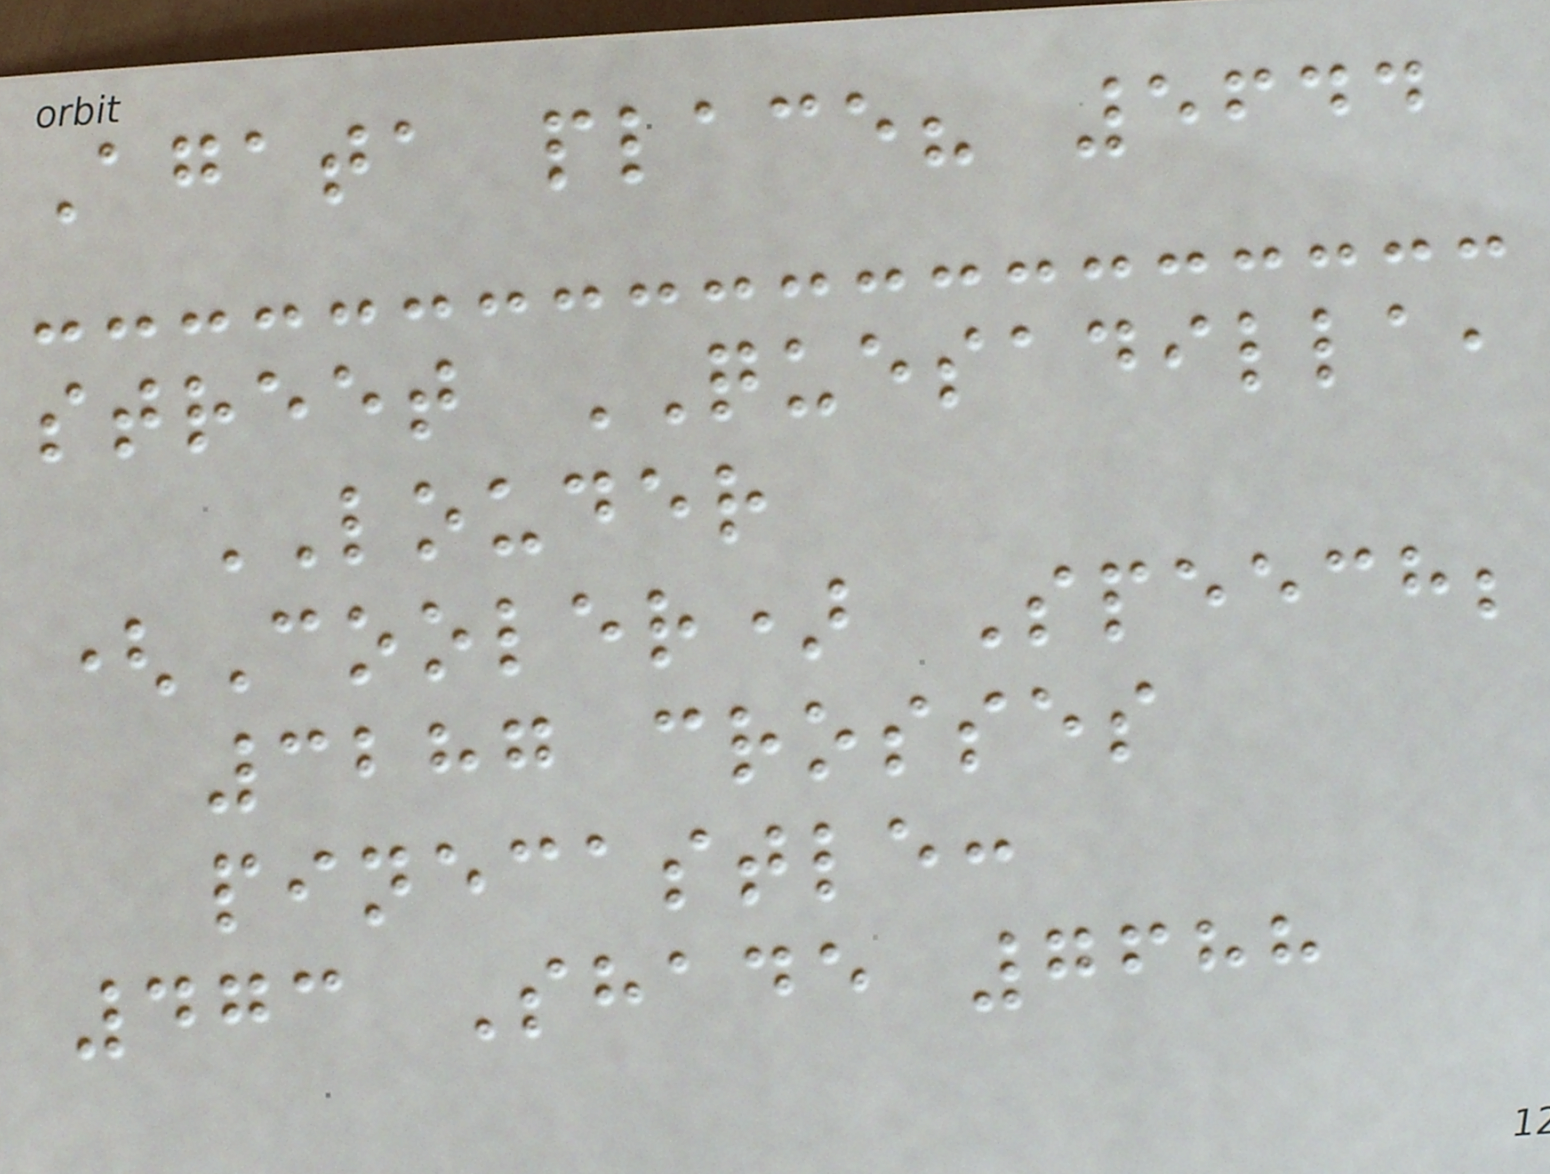Agata place? 5644
street QUESADILLA,
LOUDER
(Cooler) Speech;
3287 crosses
pinecastle:
473 Shade 7688
